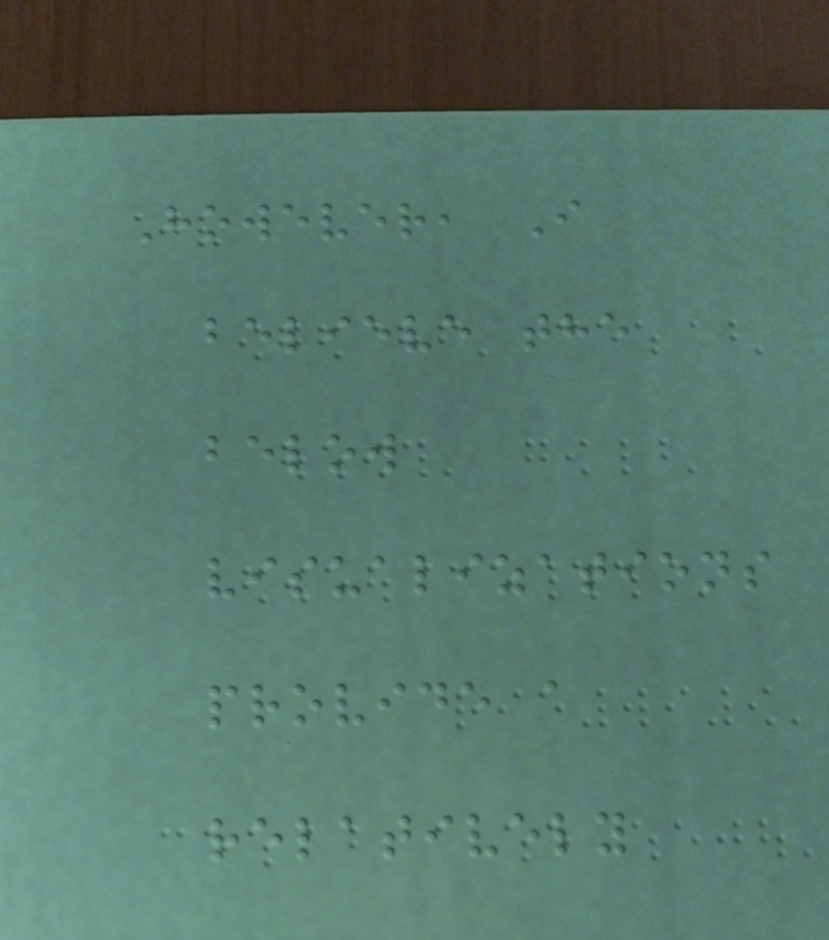However, I
believe the
below
visualizations
provide a
relatively
